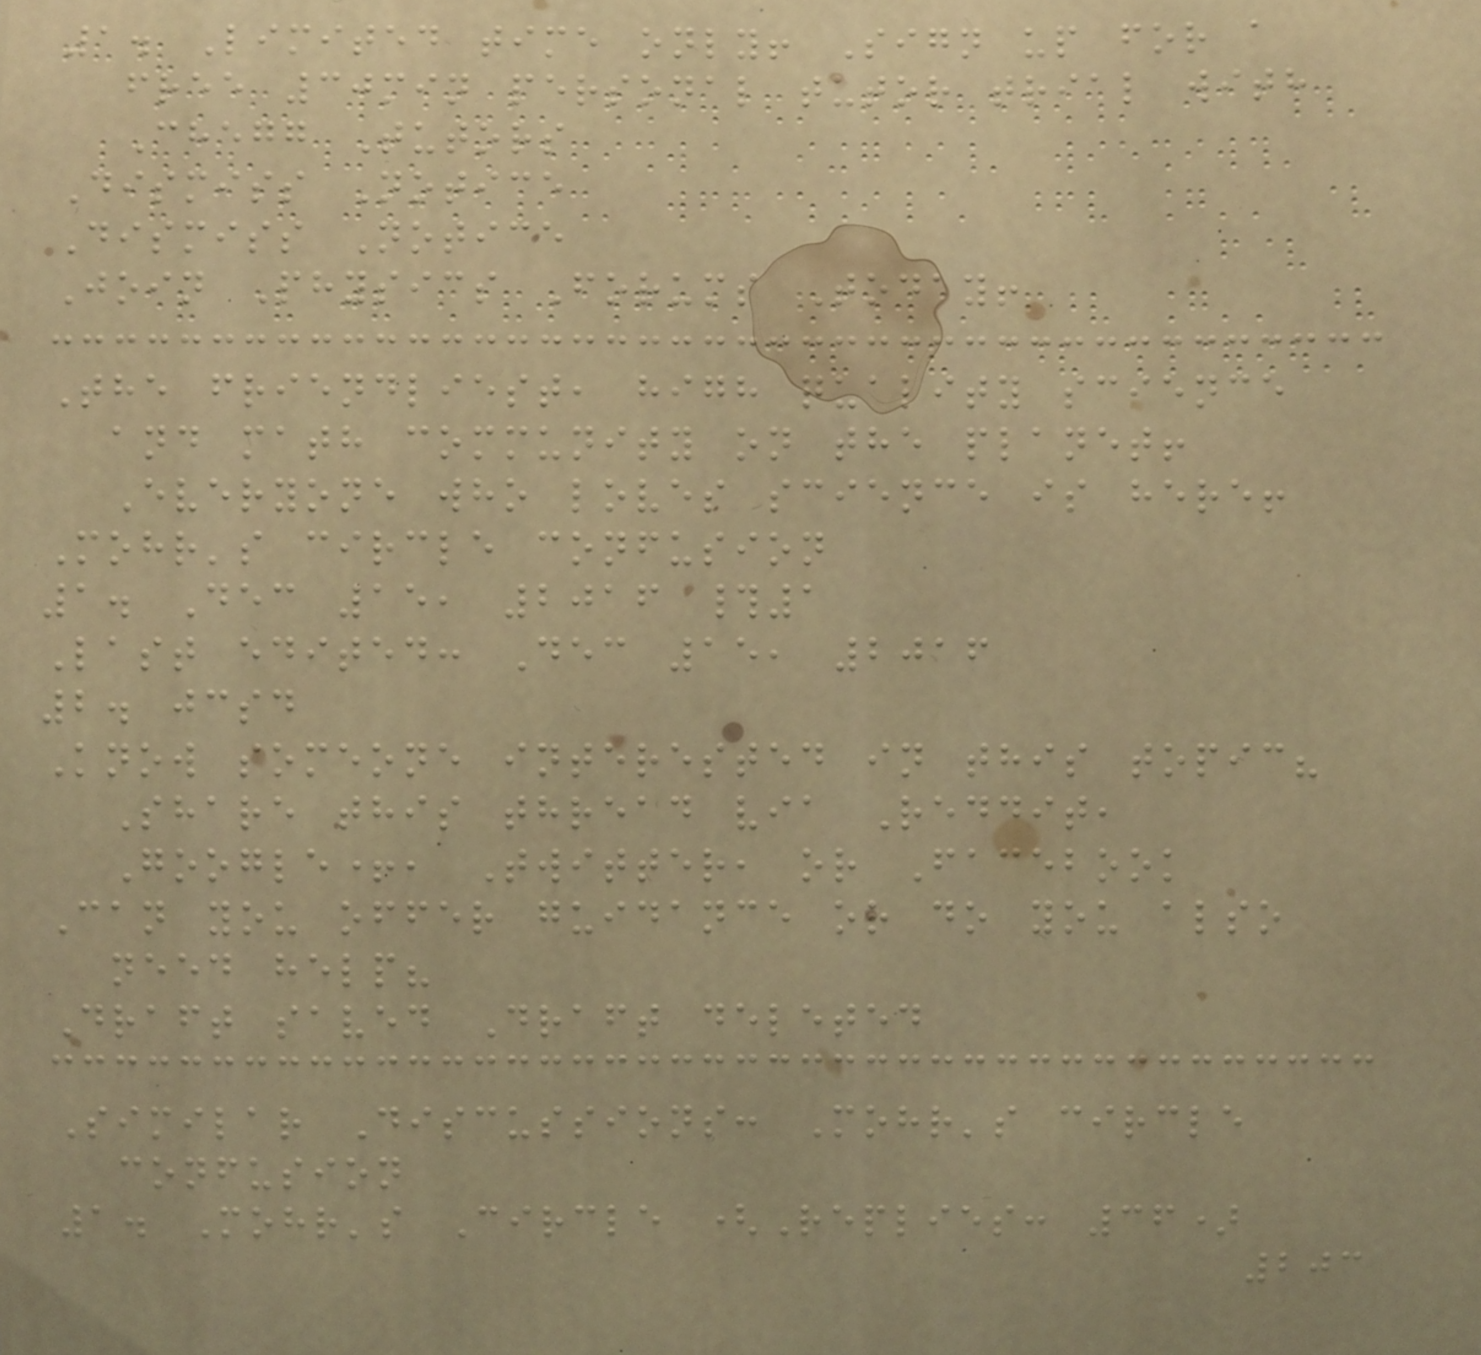1. Limited time only! Sign up for a
free 30min personal tutor trial with
Chegg Tutors
Dismiss Notice
Dismiss Notice
Join Physics Forums Today!
The friendliest, high quality science
and math community on the planet!
Everyone who loves science is here!
Mohr's circle confusion
1. Dec 15, 2016 #1
Last edited: Dec 15, 2016
2. jcsd
Know someone interested in this topic?
Share this thread via Reddit,
Google+, Twitter, or Facebook
Can you offer guidance or do you also
need help?
Draft saved Draft deleted
Similar Discussions: Mohr's circle
confusion
1. Mohr's Circle (Replies: 36)
203
